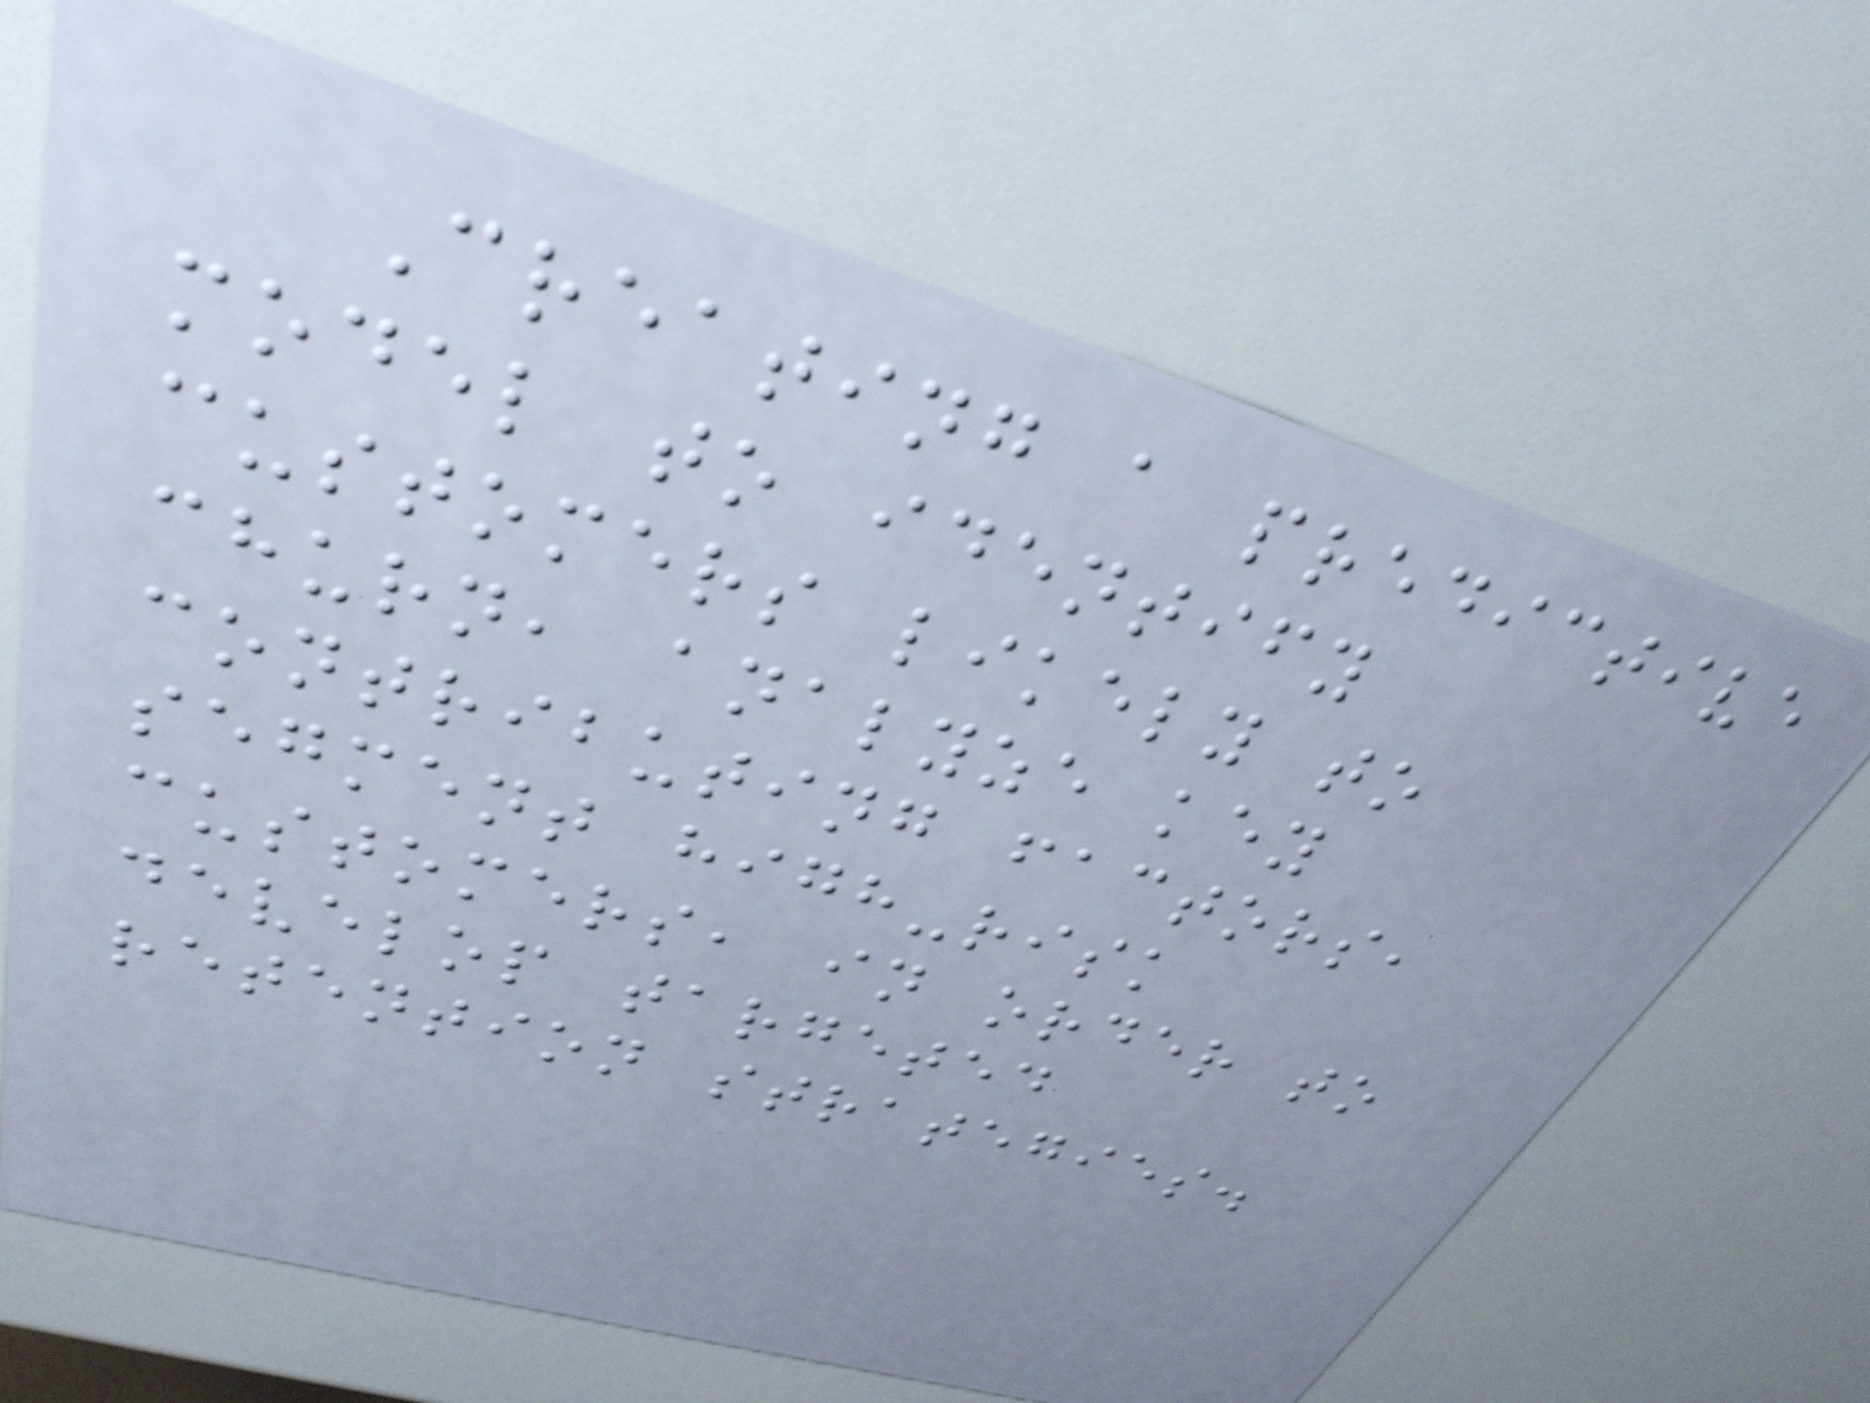Creating a predictive
model to identify
customers likely to
churn, analyze key
contributing factors,
segment high-risk
customers, in order to
develop targeted
retention strategies.
